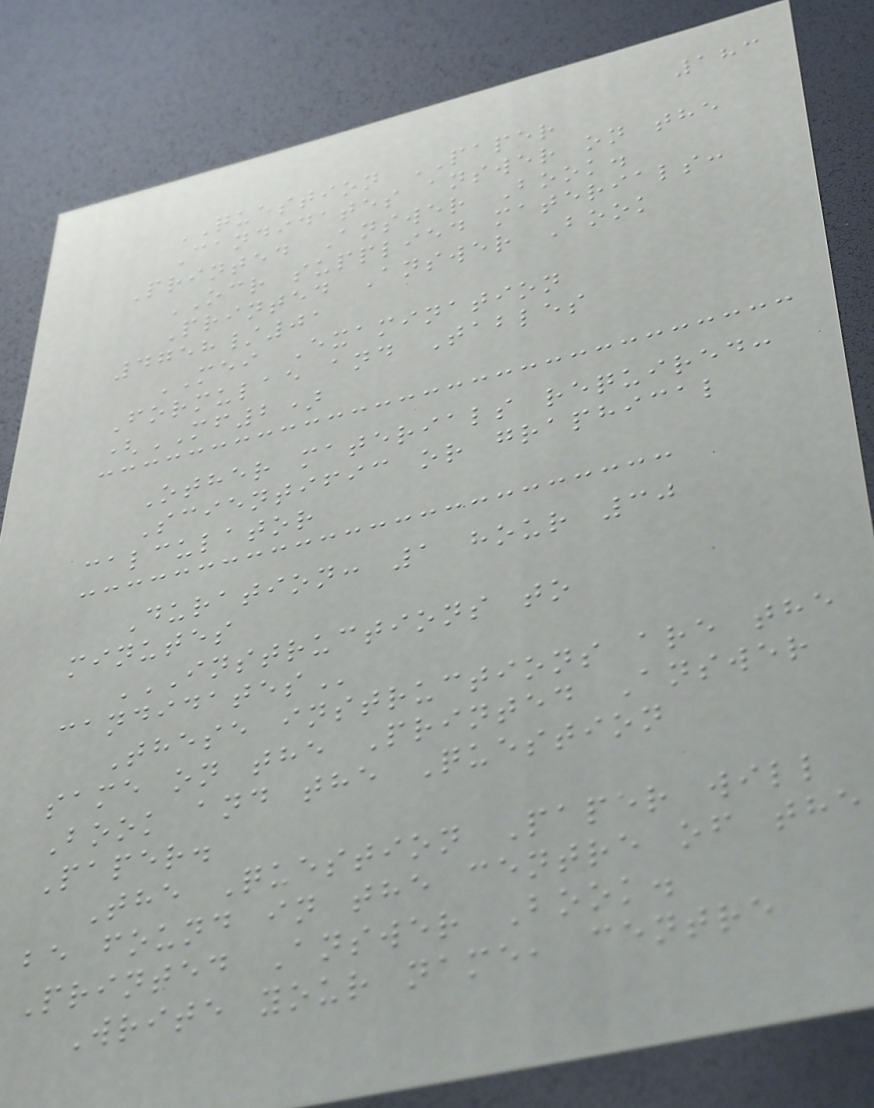183
QUESTION PAPER
Candidates answer on the
Printed Answer Book.
OCR supplied materials:
Printed Answer Book
4758/01
MEI Examination
Formulae and Tables
(MF2)
Other materials required:
Scientific or graphical
calculator
Duration: 1 hour 30
minutes
INSTRUCTIONS TO
CANDIDATES
These instructions are the
same on the Printed Answer
Book and the Question
Paper.
The Question Paper will
be found in the centre of the
Printed Answer Book.
Write your name, centre
